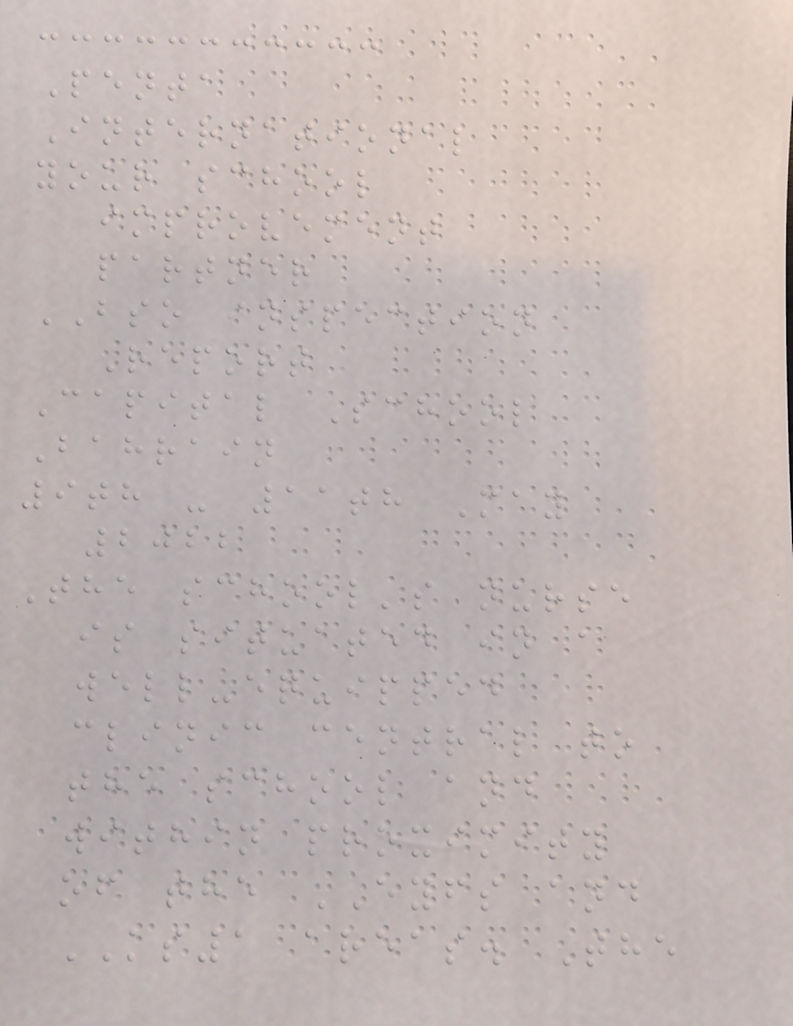Penta
International
your school
improvement
partner
BSO inspection
Report
Capital School
Bahrain
9th - 11th May
2022
The school's nurse
is situated in a
well-equipped
clinic central to
the school and
within proximity
of the EYFS and
KS1 areas. The
